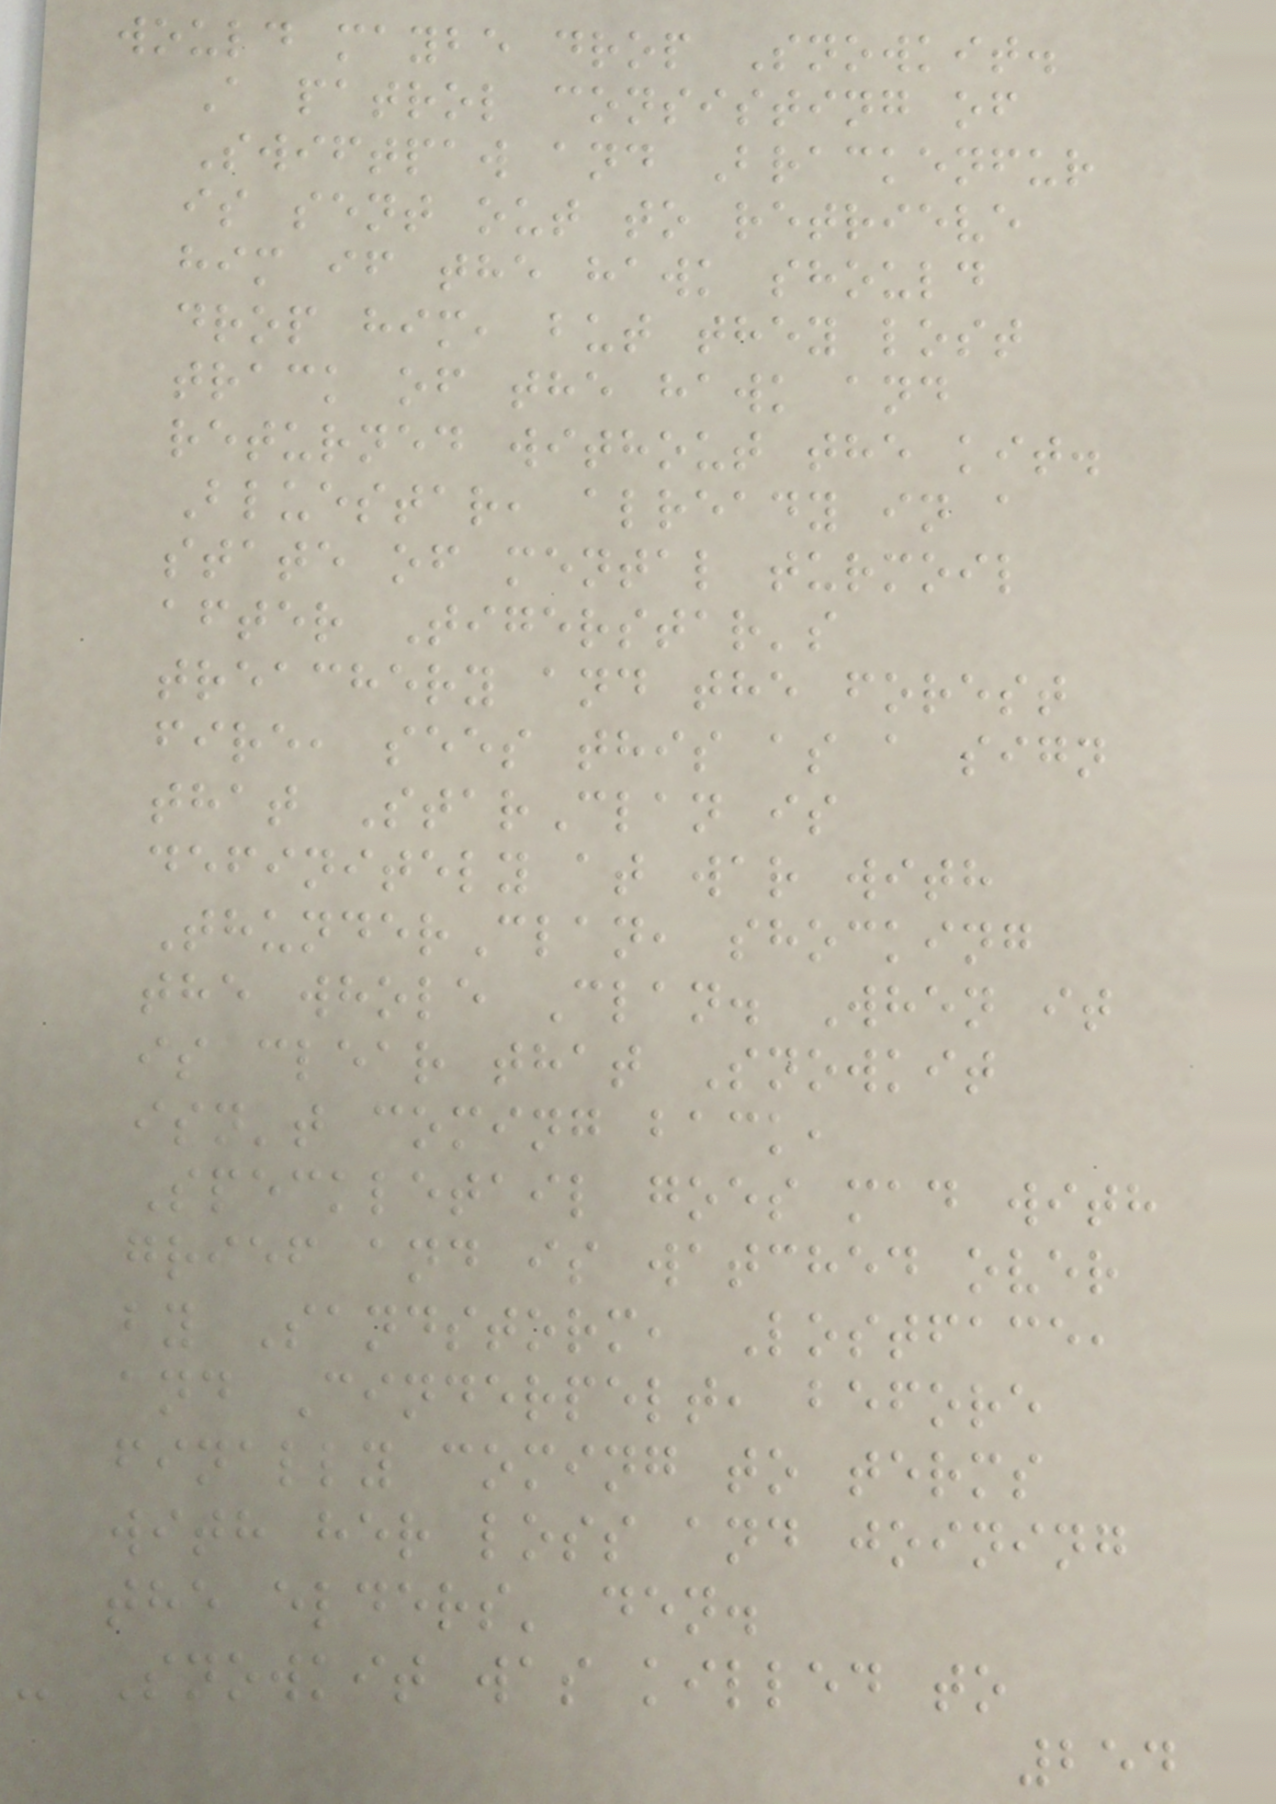would maybe drop Snowkit.
A patrol consisting of
Swiftpaw and Brackenfur
is sent out to retrieve
him if the hawk should
drop him, but they lost
track of the hawk and
returned without the kit.
Bluestar, already in a
state of mental turmoil
after Tigerstar's
treachery and the forest
fire, sees this as a sign
that StarClan is
definitely at war with
ThunderClan, shocking
the whole Clan. When it
is clear that Snowkit
isn't coming back,
Speckletail goes mad with
grief and is watched over
by Sandstorm, Lostface,
and Cinderpelt, before
finally coming to terms
with her loss and joining
the elders' den.
- Snowkit was killed to
254
